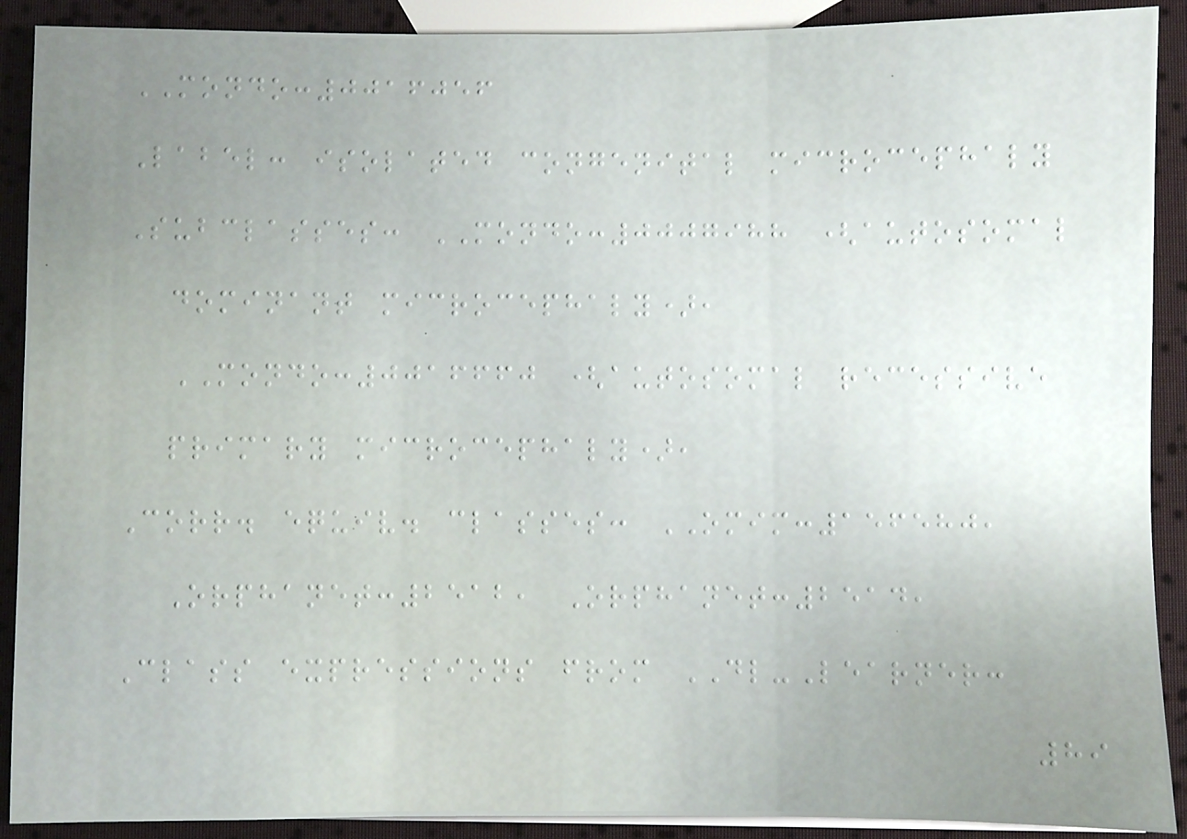MONDO:0016056
Label: isolated congenital microcephaly
Subclasses: MONDO:0007988 (autosomal
dominant microcephaly),
MONDO:0016660 (autosomal recessive
primary microcephaly),
Corr. equiv. classes: OMIM:156580,
Orphanet:2512, Orphanet:2514,
Class expressions from DL-Learner:
89
